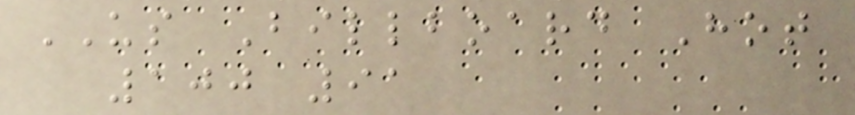US Billboard Hot
100 91
